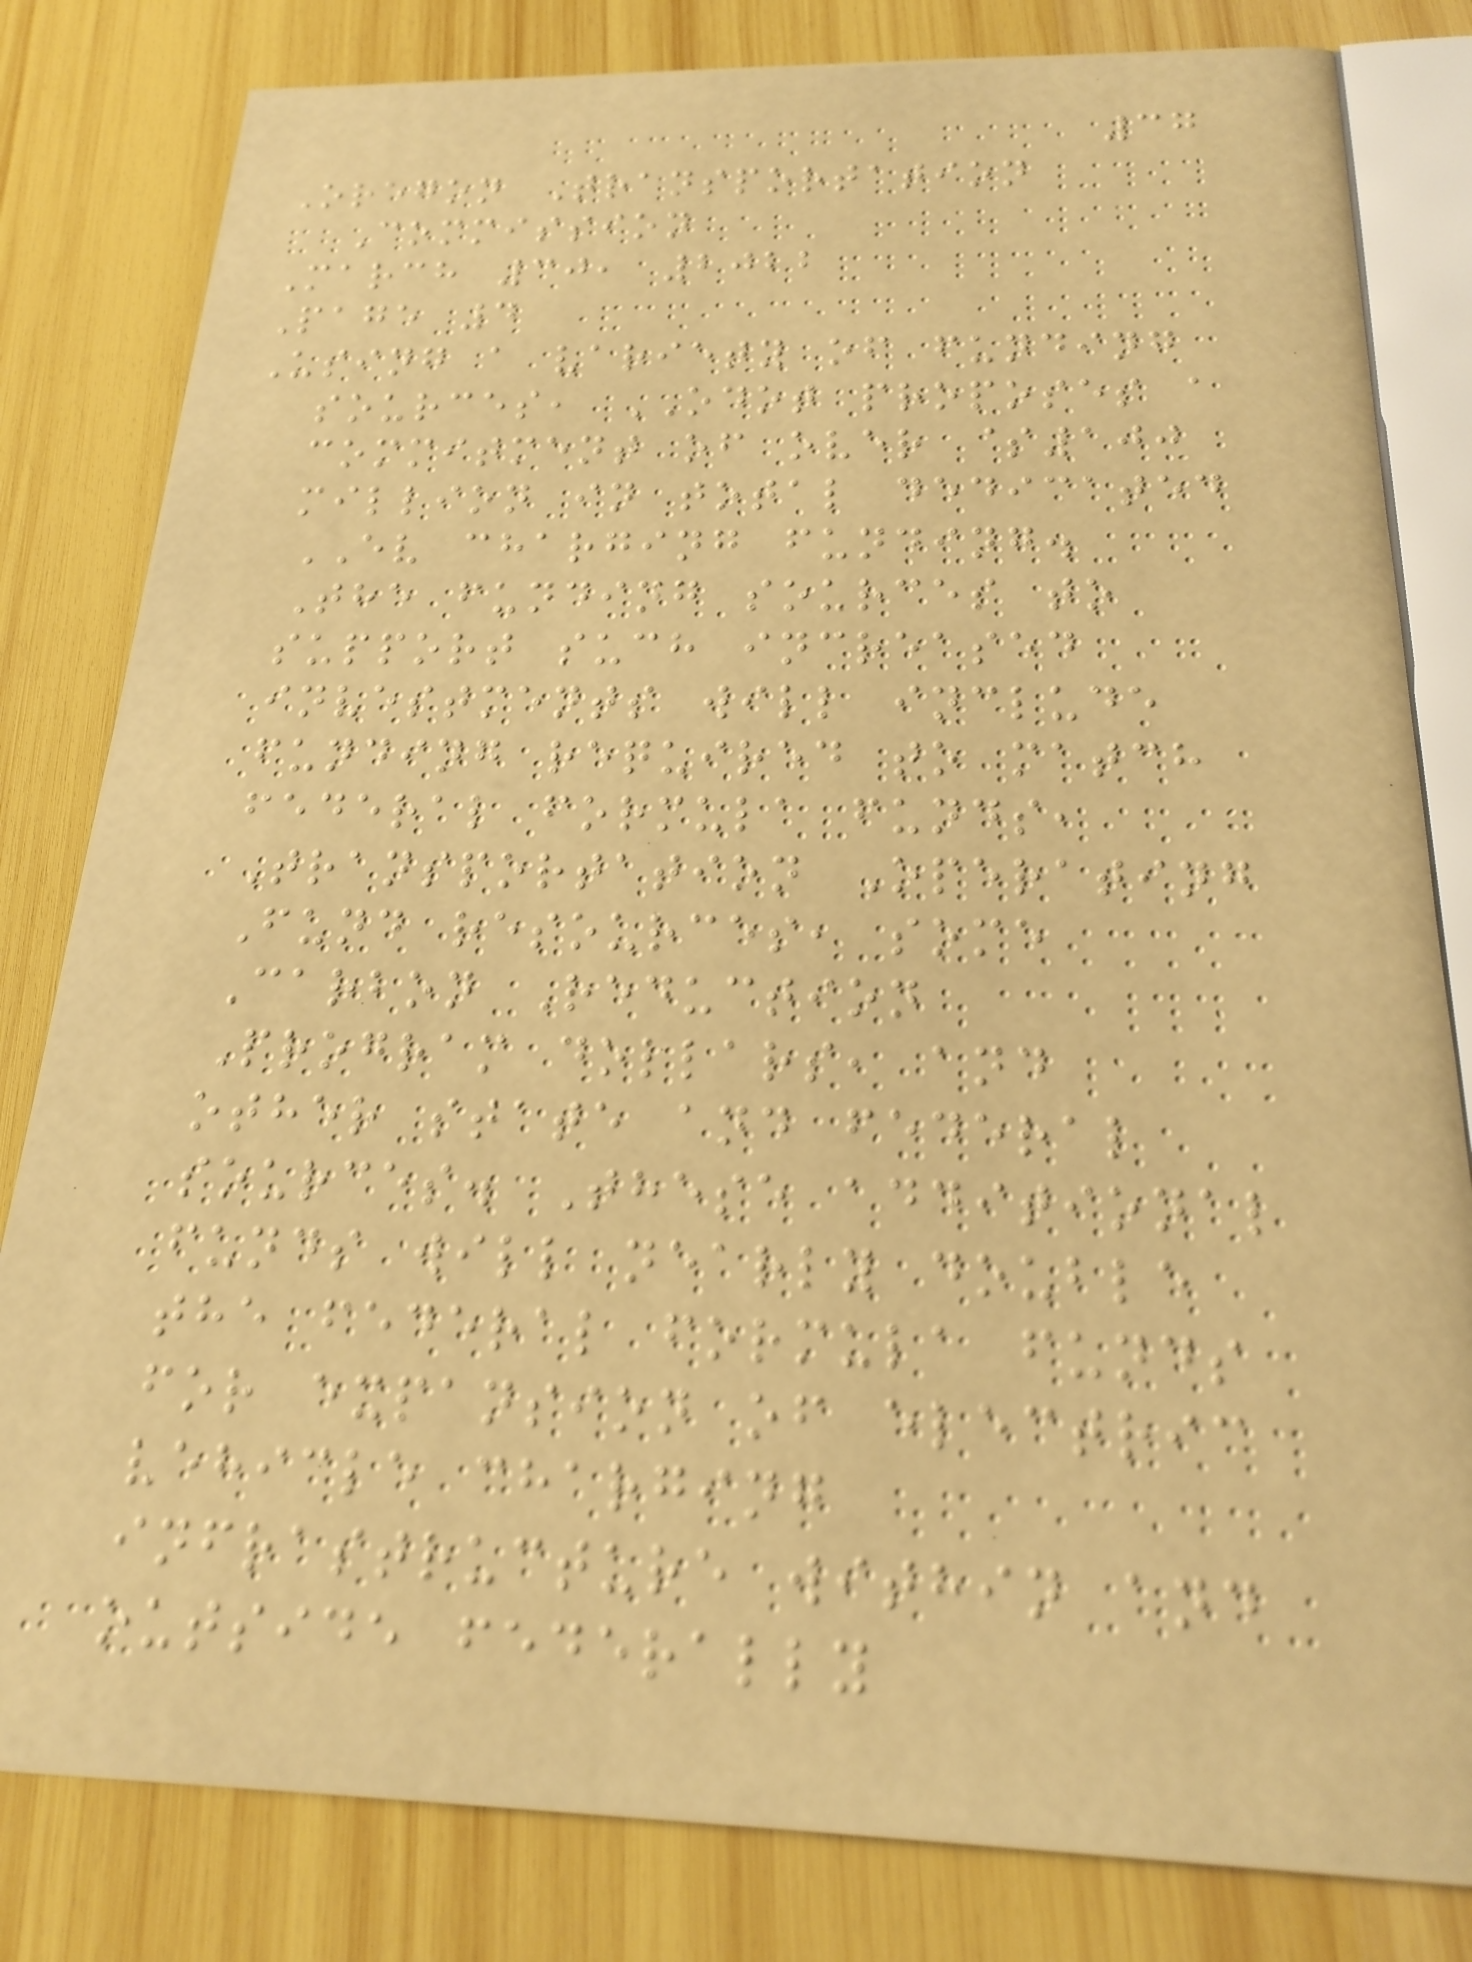37
Oregon Transportation
Commission
March 30, 2022
Page 4
Using a variety of funding
sources, ODOT proposes a
commitment of over $100
million in total dedicated
EV charging funding.
The funding sources to
support such increased
investments will include
funding required to match
federal formula funds,
Transportation Operating
Fund resources, some
Carbon Reduction
Program dollars, and
other state and federal
sources. These additional
funds will nearly double
the federal formula funds
for expansion of electric
vehicle charging
infrastructure within and
outside federally
